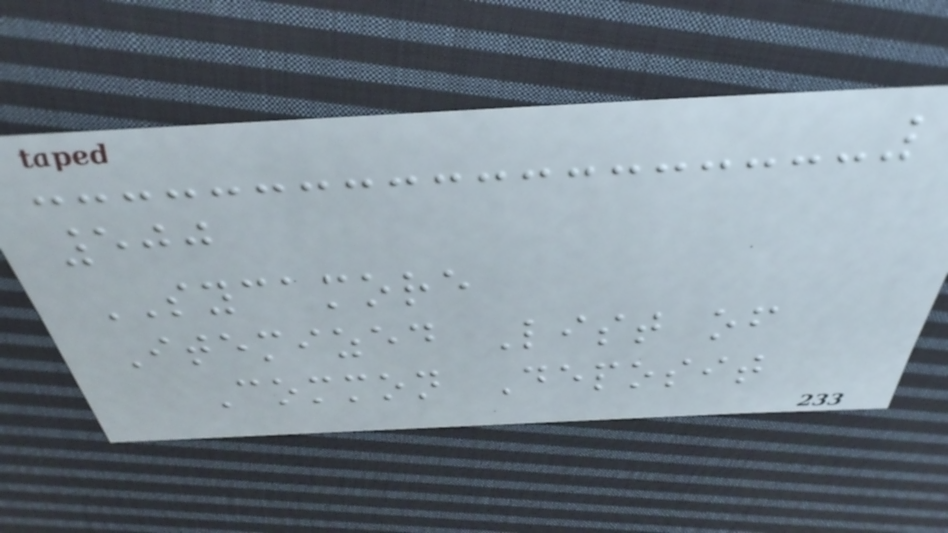500
SYCAMORE
Itemized List of
Common Deposit
